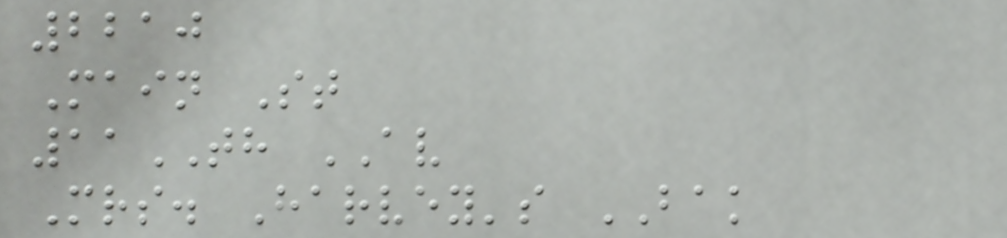2210
Main St
11TH AV
Mrs. Harvey's BAK
